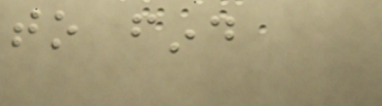to find
